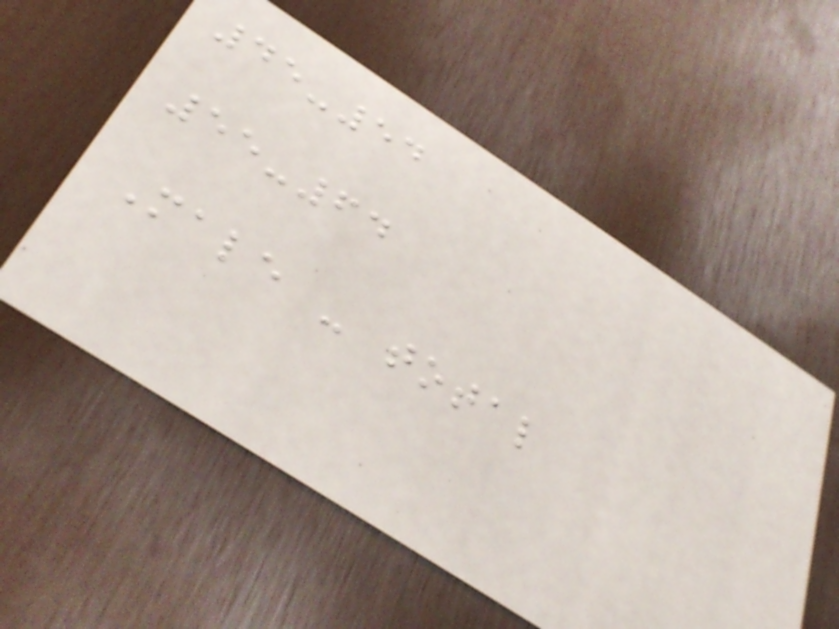45-54
55-64
Male - total
